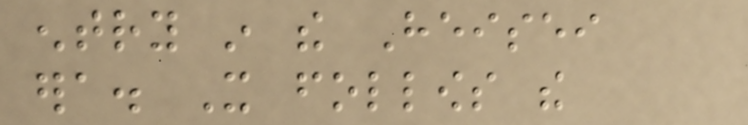entry in the Heisei
era. It follows the
